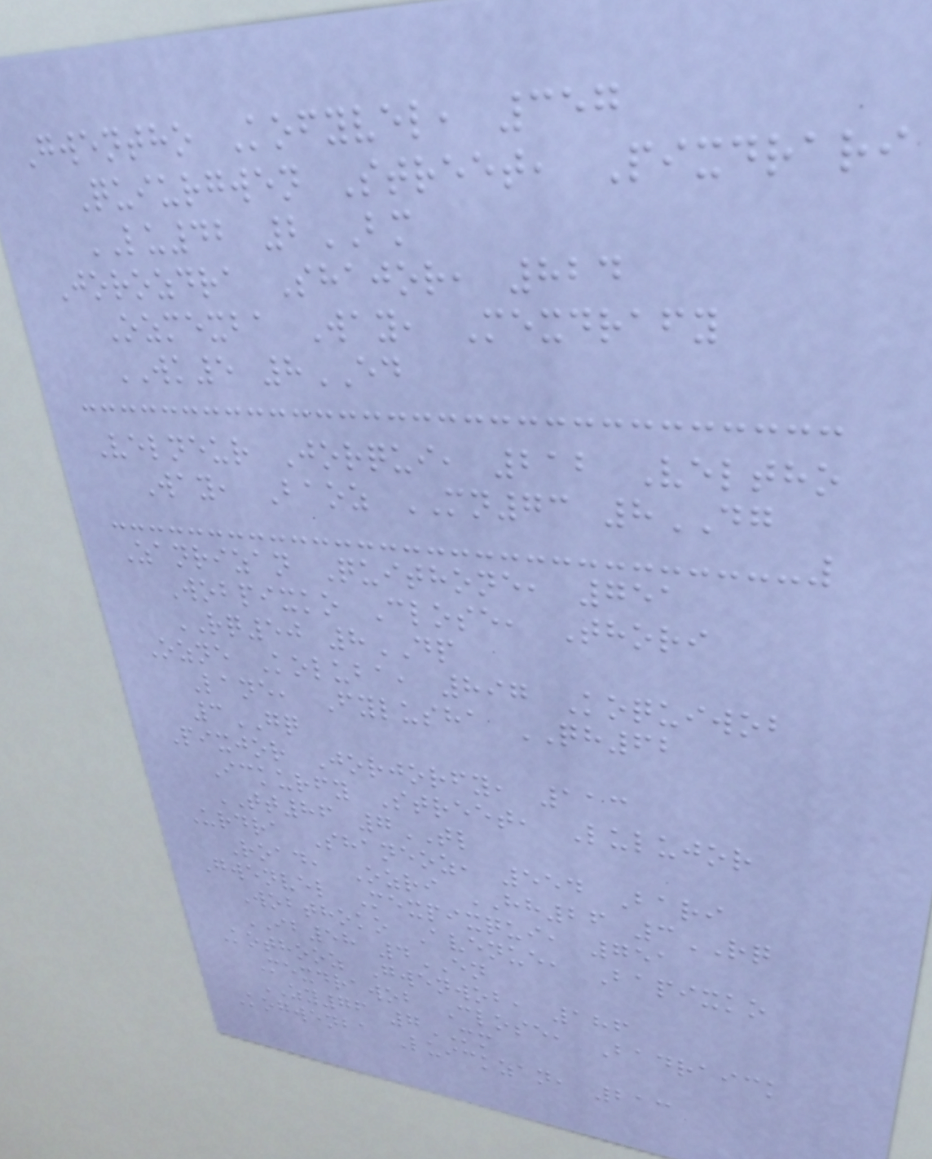Gwentho Kofyvel, 357
Quiurgwen Street, Pixdrari
LU42 2BM
Jorozdra Shajor, 824
Ozmexba Way, Mexdrafy
WK5 8ED
Velneur Jorqui, 212 Veltho
Way, Baoz MN73 8DG
Zanrizan Quithone, 751
Wobpixko Close, Thori
RQ50 8DP
Ozne Koluba, 897 Koquiwob
Lane, Fylusha QH62
3GQ
Pixjor Jorjorfy, 113
Ickurfy Street, Lulujor
TT86 7TL
Urdra Shaneoz, 554 Bari
Road, Ozri HH26 3RQ
Gwenvel Mexpixqui, 751
Wobthoko Avenue, Bapixko
IB58 4EN
Kothooz Gwenwob, 186
Mexdrawob Close, Badraick
ZY76 7MM
Kogwenba Luickzan, 213
